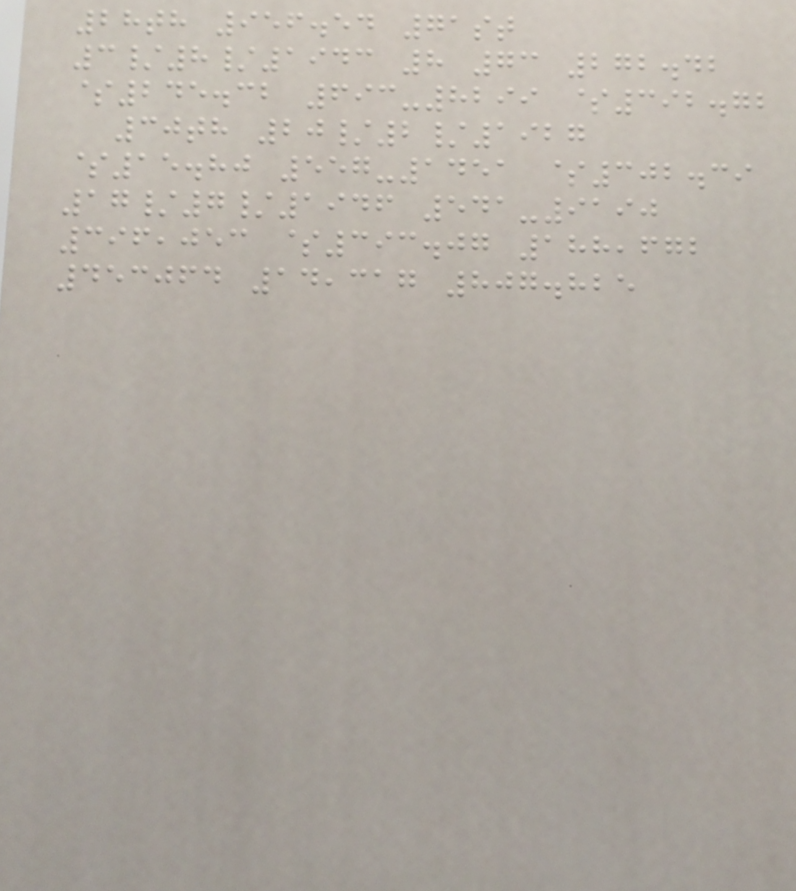28th 956.54 71st
3/8/1943 8 73 272.42
$245.32 693-8299 $392.72
30th 20/2/1927
$15.80 557-1451 $302.39
17/7/1946 541-9190
396,053 $393.07 188,672
453064 14,317 807.825
